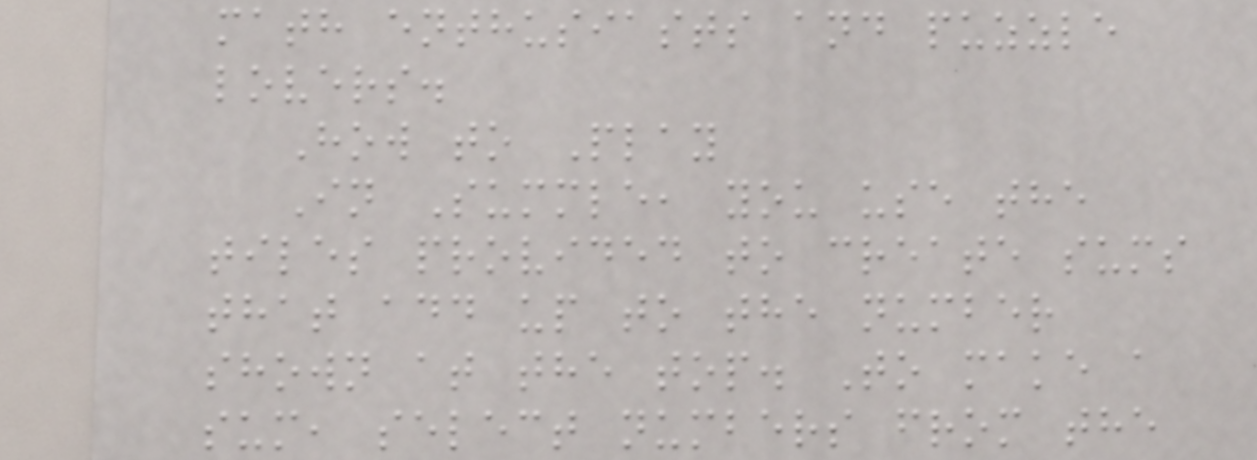math enthusiasts and puzzle
lovers.
How to Play
In Summle, you use the
tiles provided to create sums
that add up to the number
shown at the top. To make a
sum, select numbers from the
